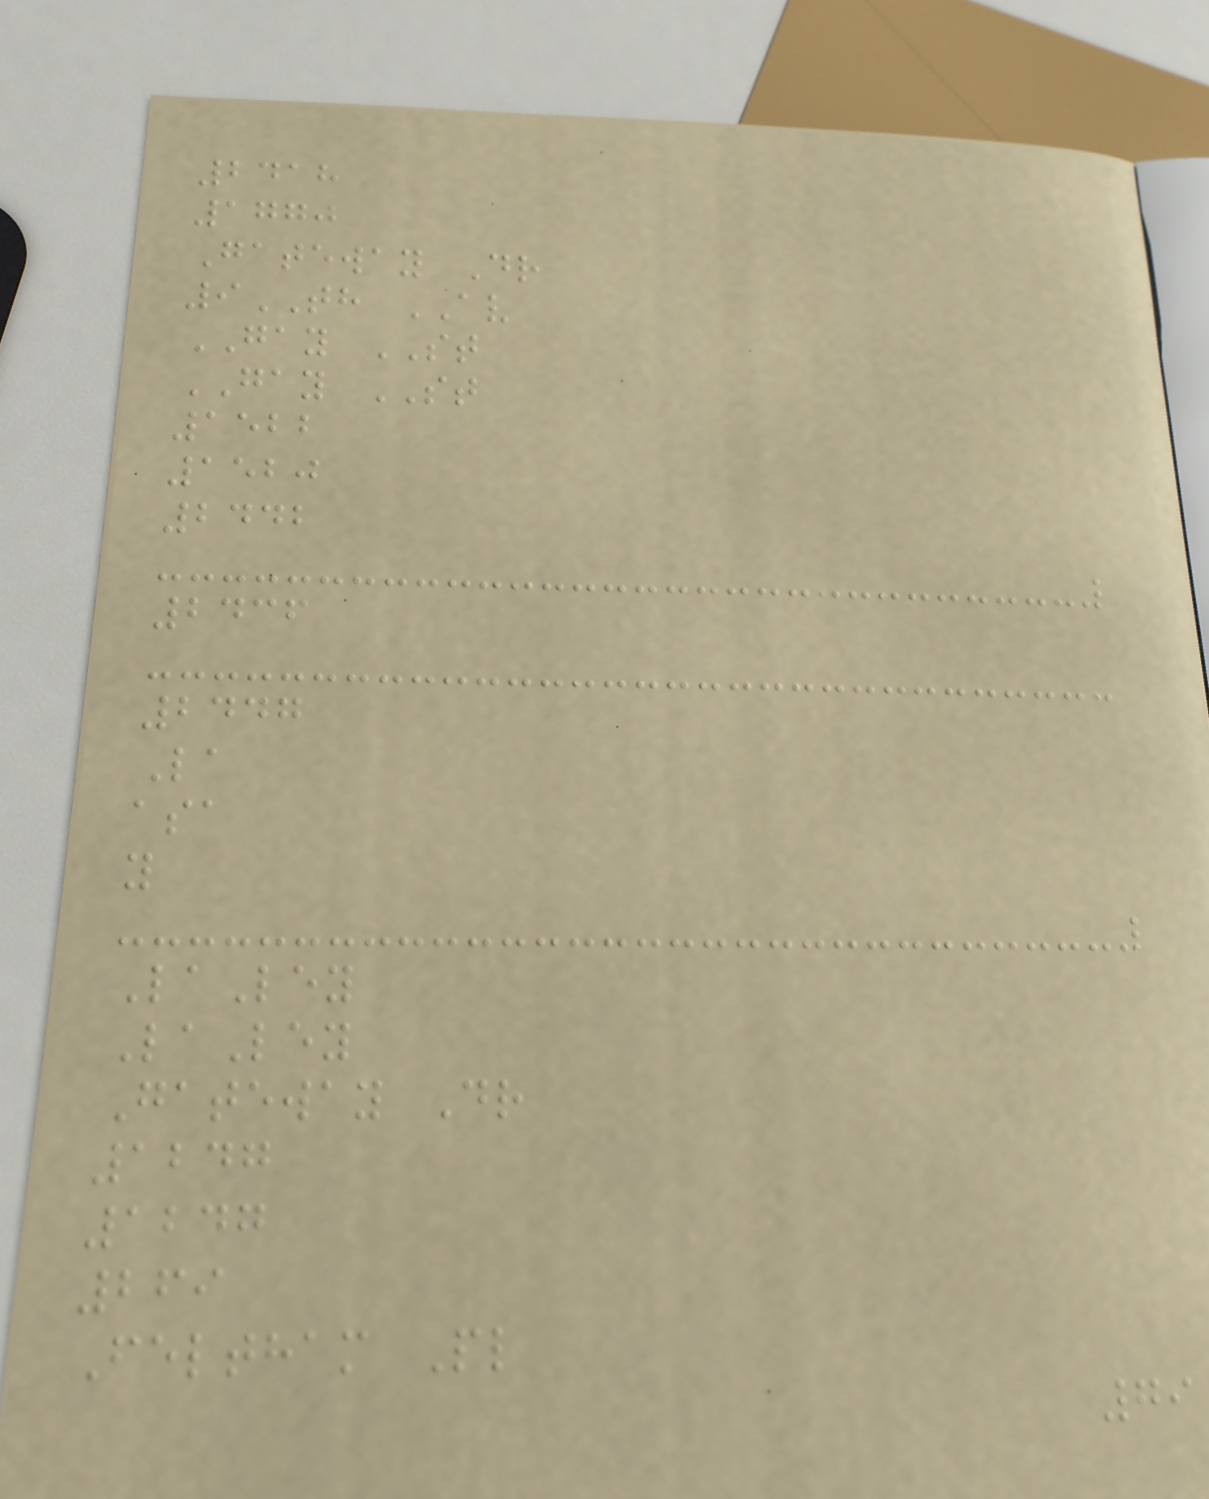2418
1770
Gateway Dr
9TH AV
GAY ST
GAY ST
1522
1520
2442
2436
2447
La
asa
y
LaLey
LaLey
Gateway Dr
1247
1247
269
Feltham Pl
79
